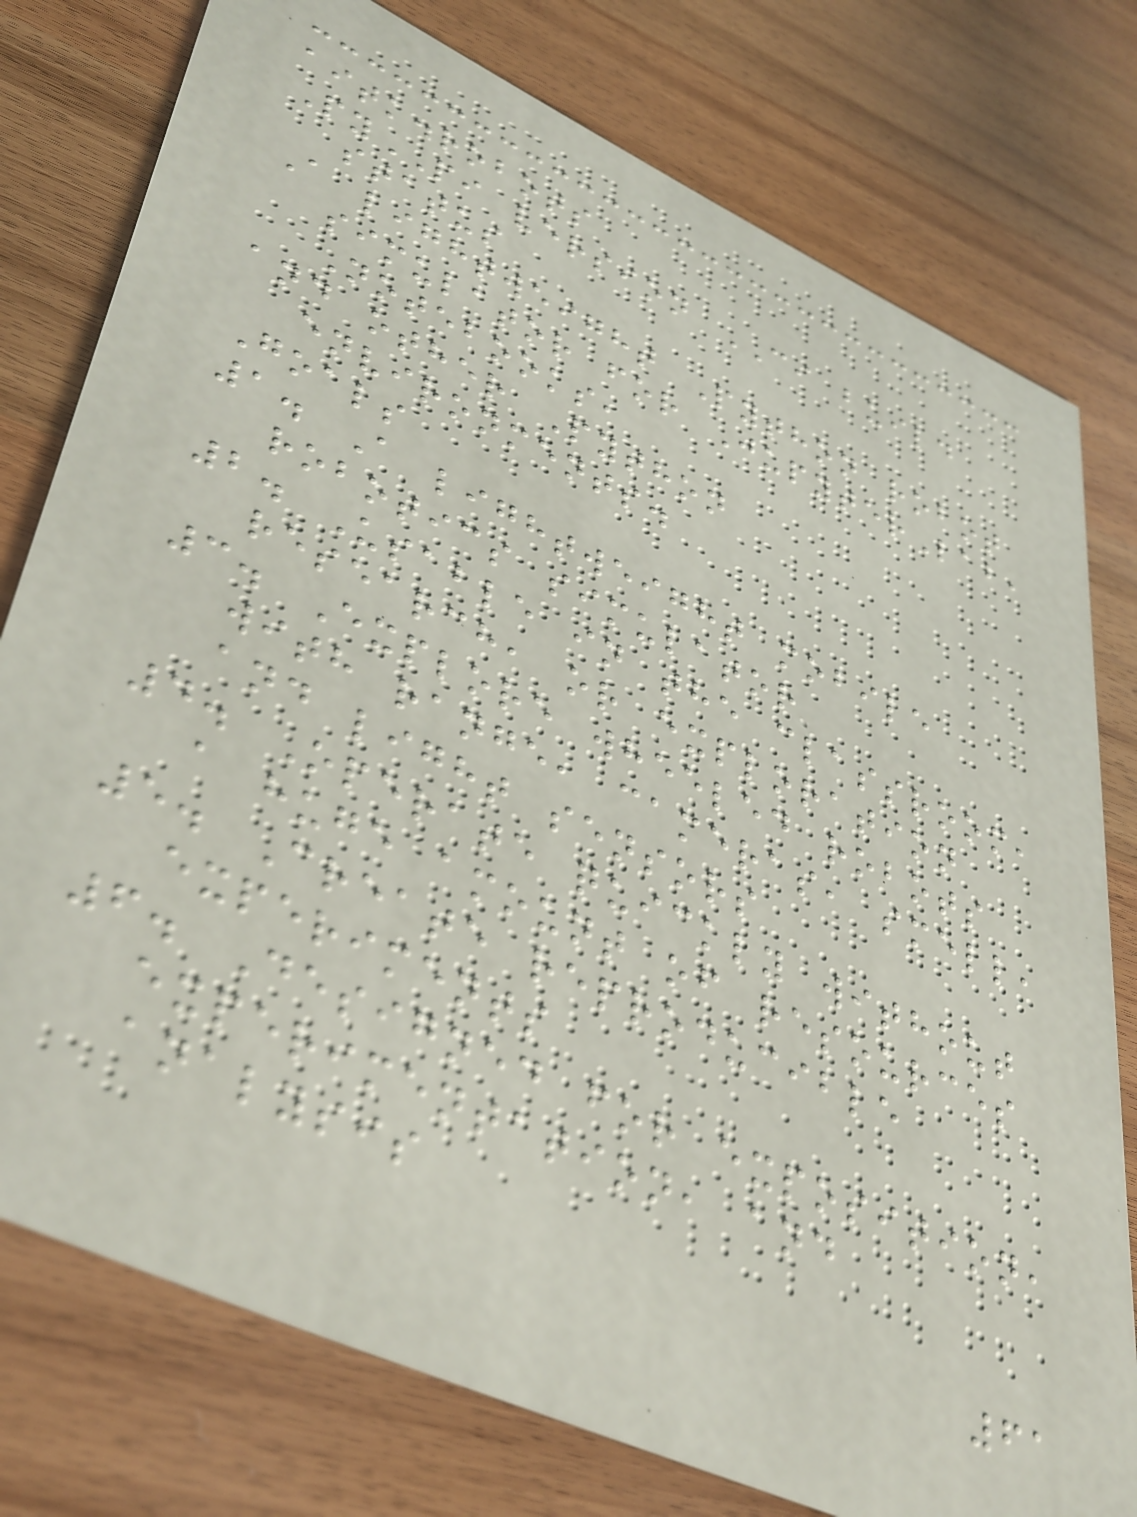aitk.robots
PyPI version CI build
status
A lightweight Python robot
simulator for JupyterLab,
Notebooks,
and other Python
environments.
Goals
1. A lightweight mobile
robotics simulator
2. Usable in the classroom,
research, or exploration
3. Explore wheeled robots
with range, cameras, smell,
and light sensors
4. Operate quickly without
a huge amount of resources
5. Create reproducible
experiments
6. Designed for exposition,
experimentation, and
analysis
61
